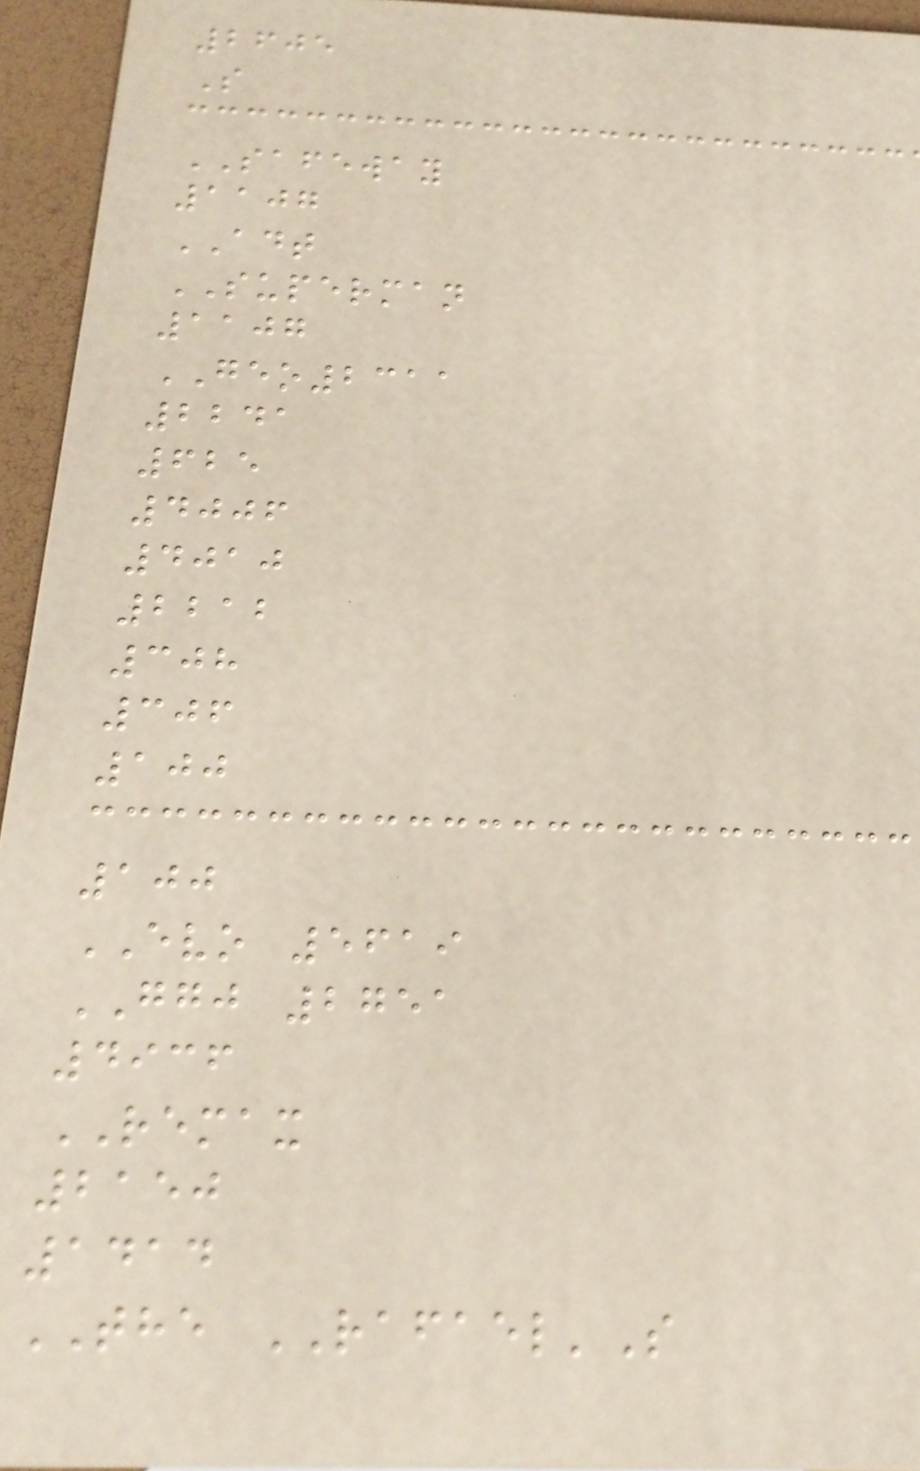2605
S
SAFEWAY
1107
ADT
SUPERMAN
1107
GEO2311
2241
625
4006
4010
2212
308
306
100
100
EVO 5619
GGJ 2751
4936
REMAX
2150
1414
THE RAFAEL'S
